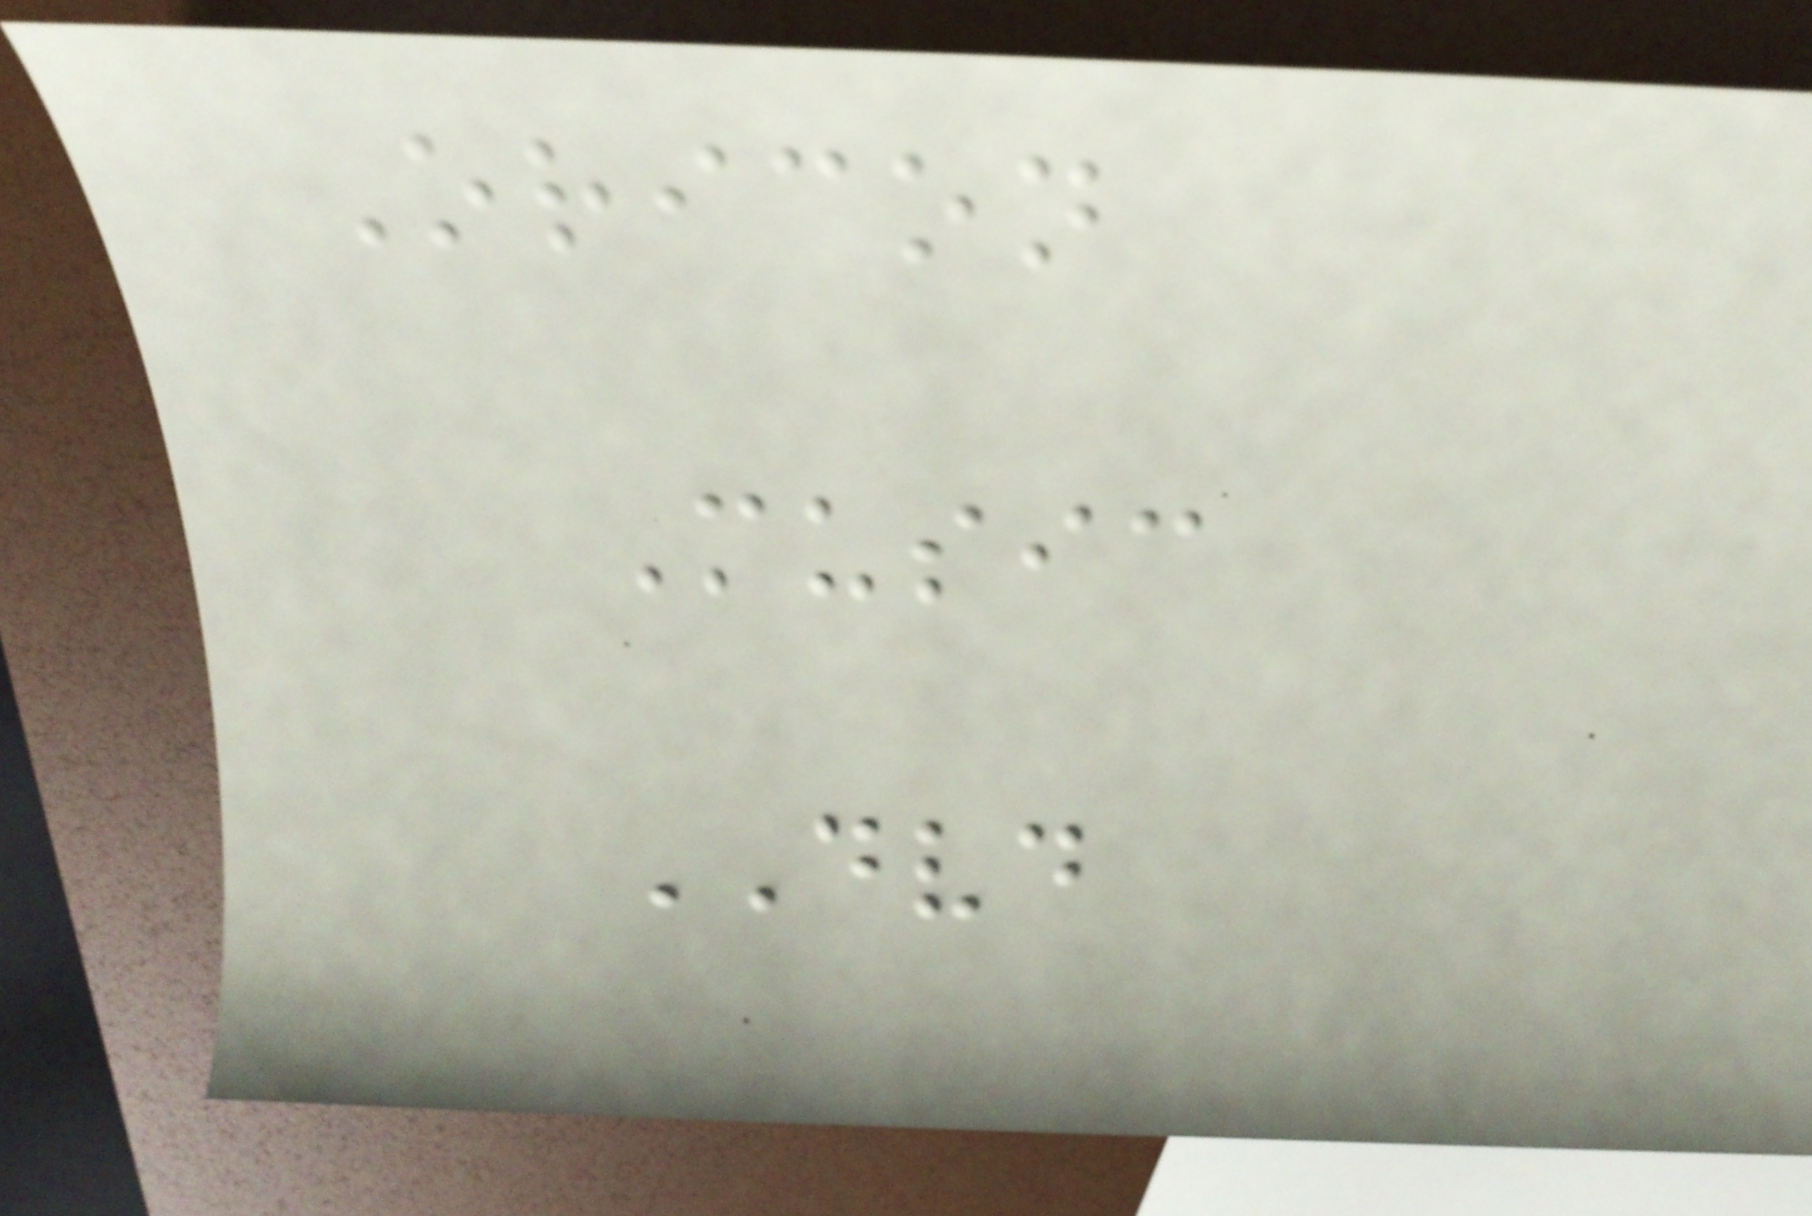Oricon
Music
DVD
